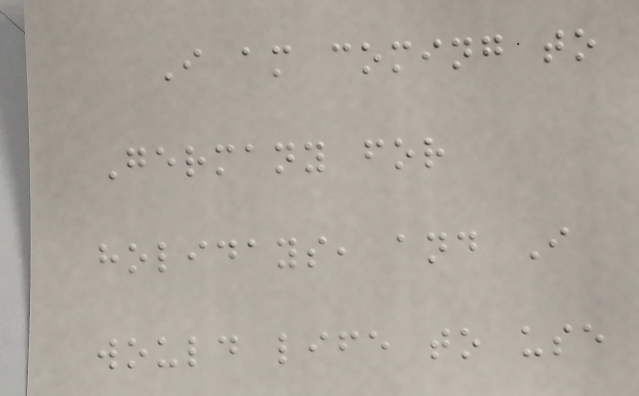I am coming to
Germany for
holidays, and I
would life to use
